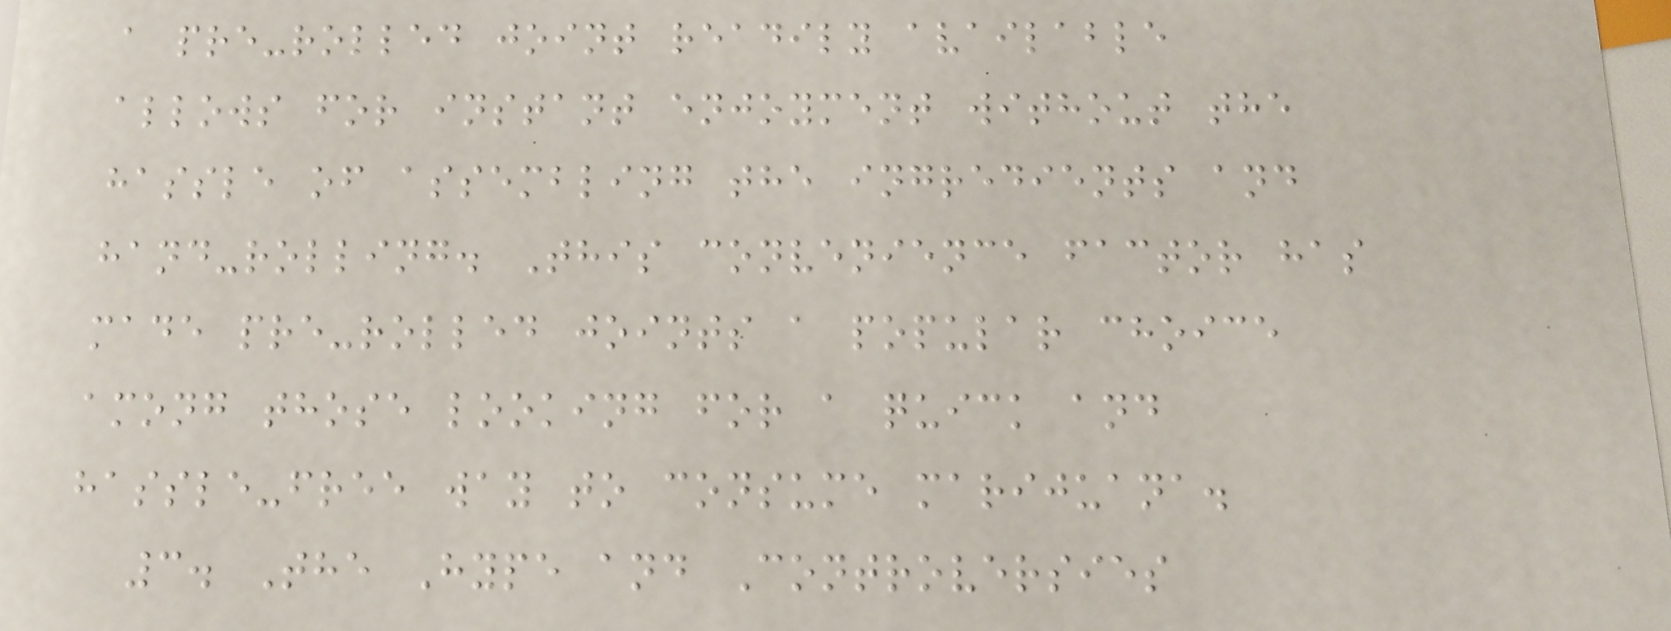a pre-rolled joint readily available
allows for instant enjoyment without the
hassle of assembling the ingredients and
hand-rolling. This convenience factor has
made pre-rolled joints a popular choice
among those looking for a quick and
hassle-free way to consume marijuana.
3. The Hype and Controversies
